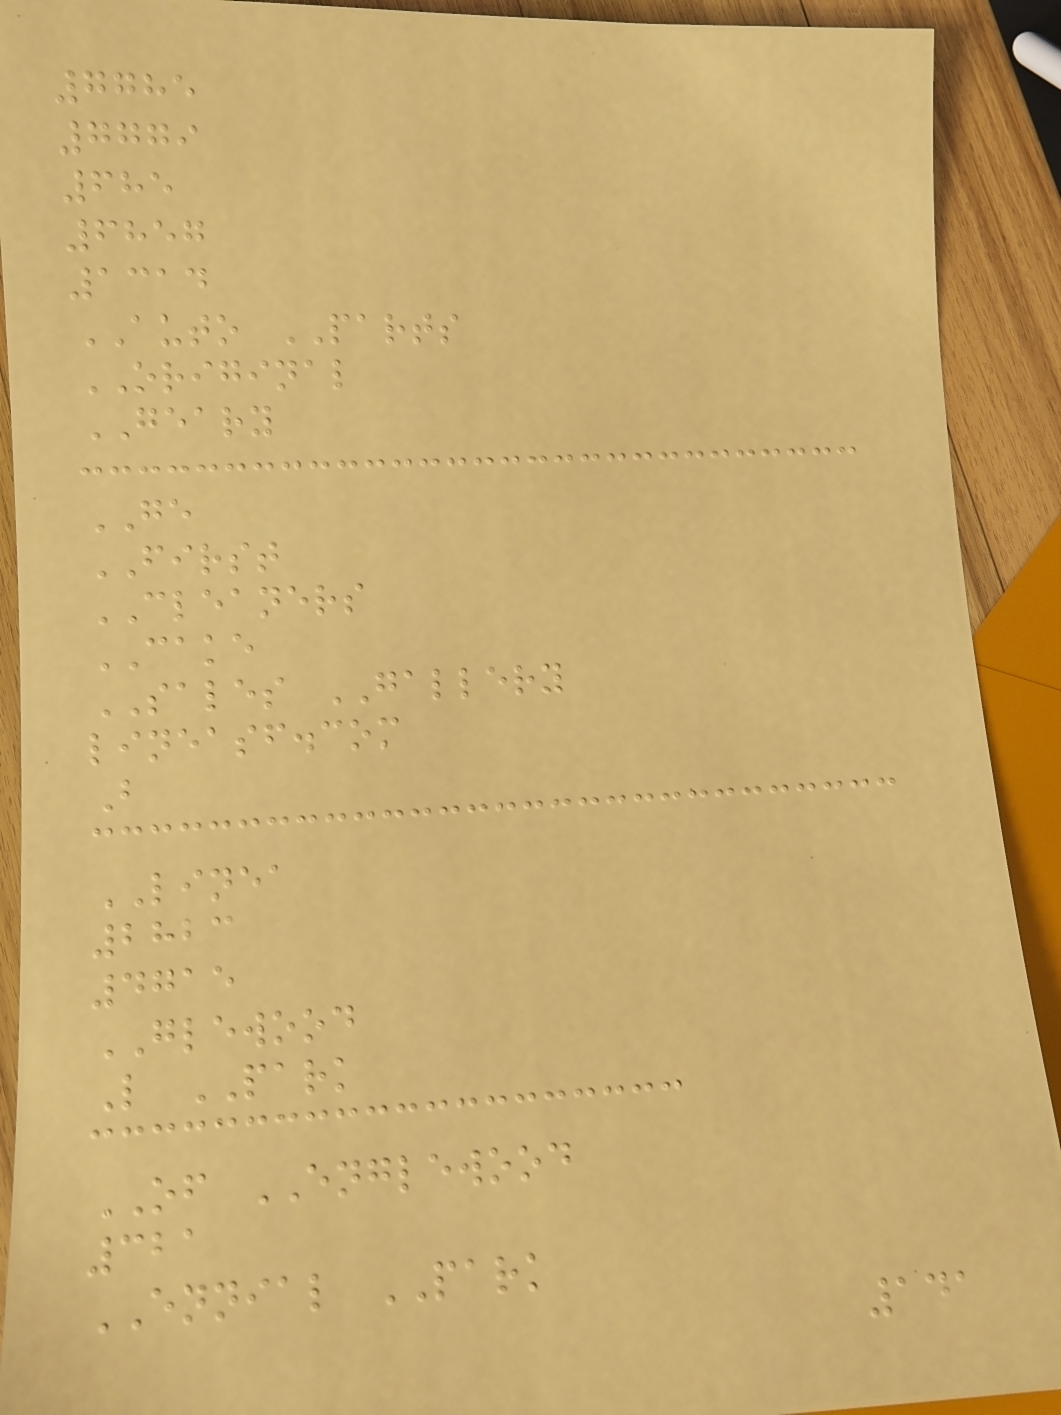7785
7779
685
6857
1314
AUTO PARTS
ORIGINAL
GEARY
GE
FIRST
CLEANERS
CAKE
SALES GALLERY
lineasf.com
B
LINEA
2823
4715
GLEWOOD
L PARK
OF ENGLEWOOD
321
ENNIAL PARK
141
